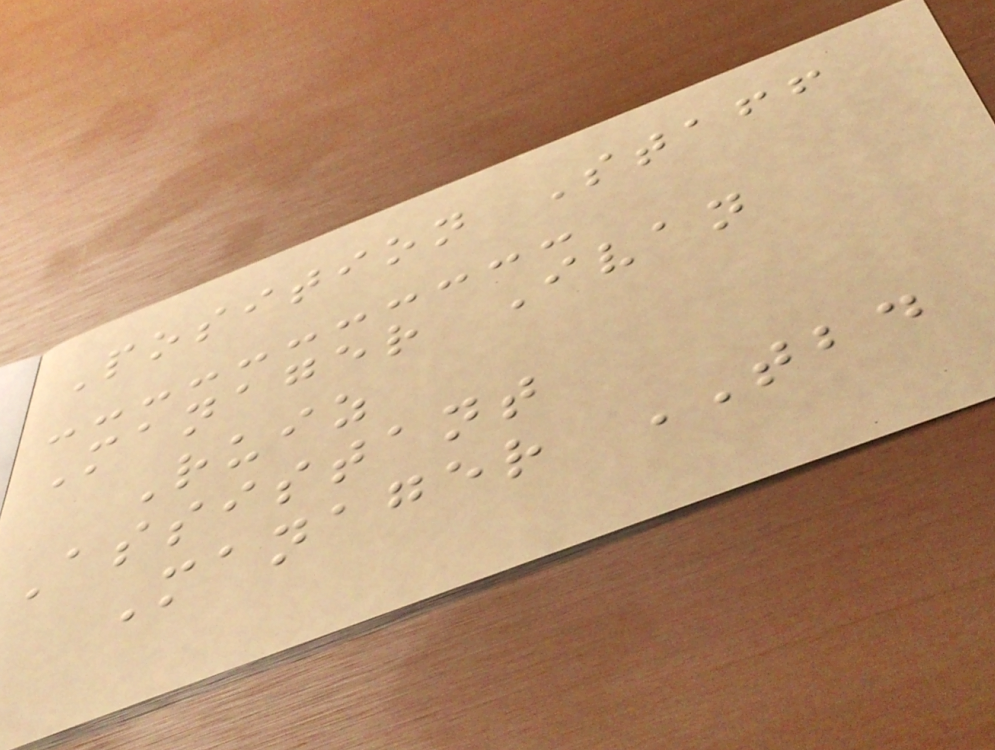Position Staff
Manager Ivan
Ruiz
Assistant
Manager TBD
